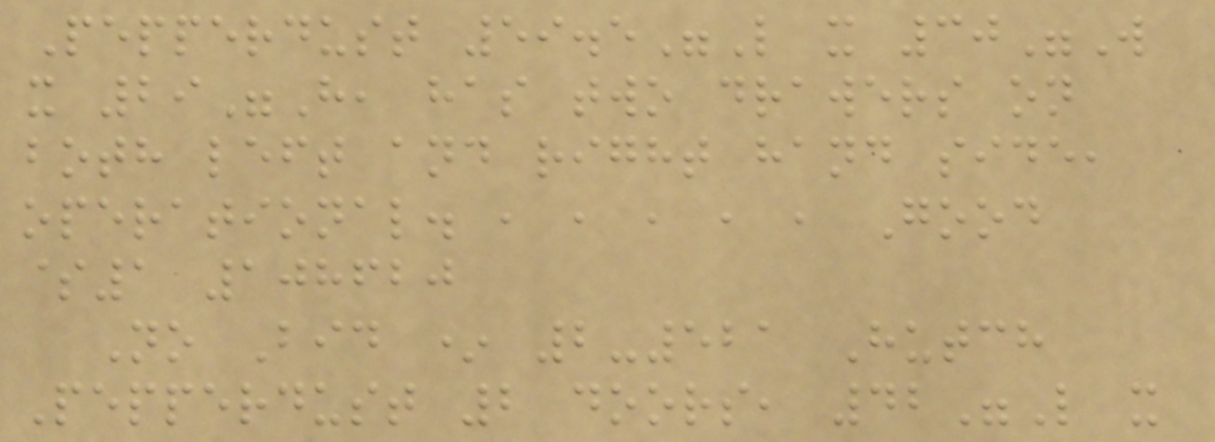Pepperdust 59.5"L x 30"W
x 29"H, has two drawers on
both left and right hand side,
operational. , , , , , Good
$1 108620
No Bid * 2-521 Hutch
Pepperdust 2 doors, 42"L x
